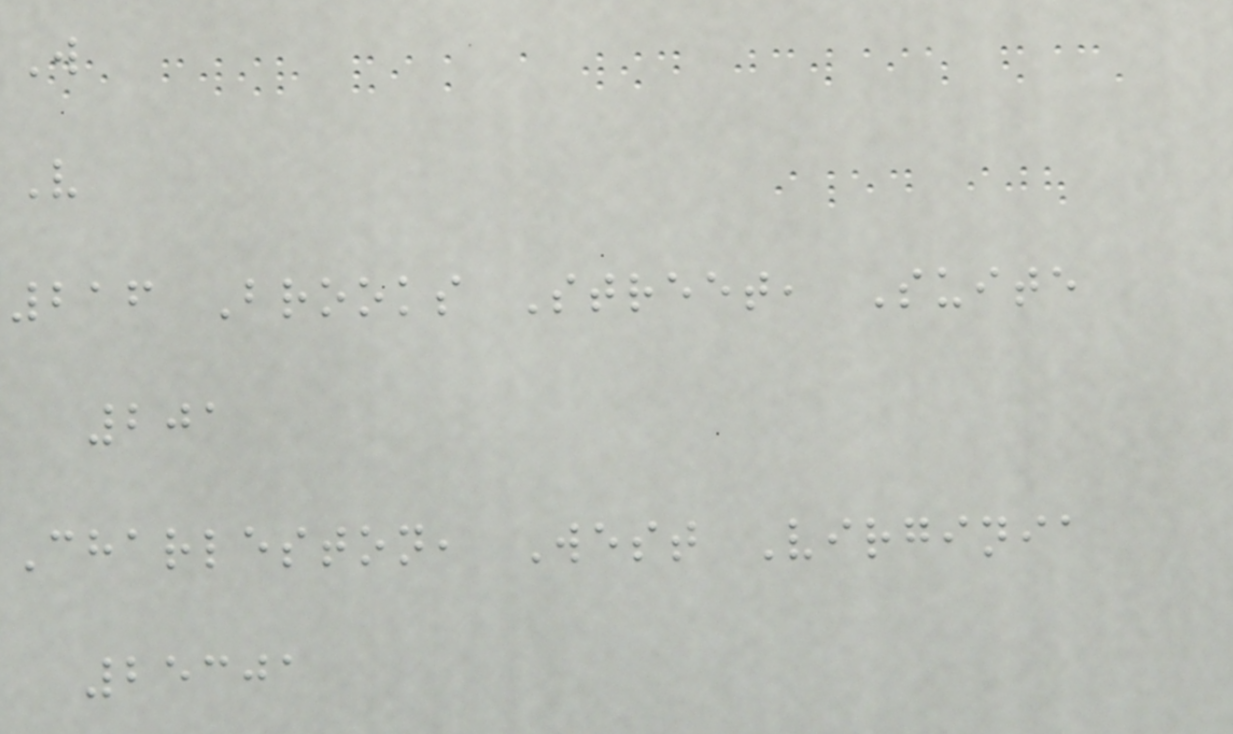W
V
216 Brooks Street, Suite
201
Charleston, West Virginia
25301
